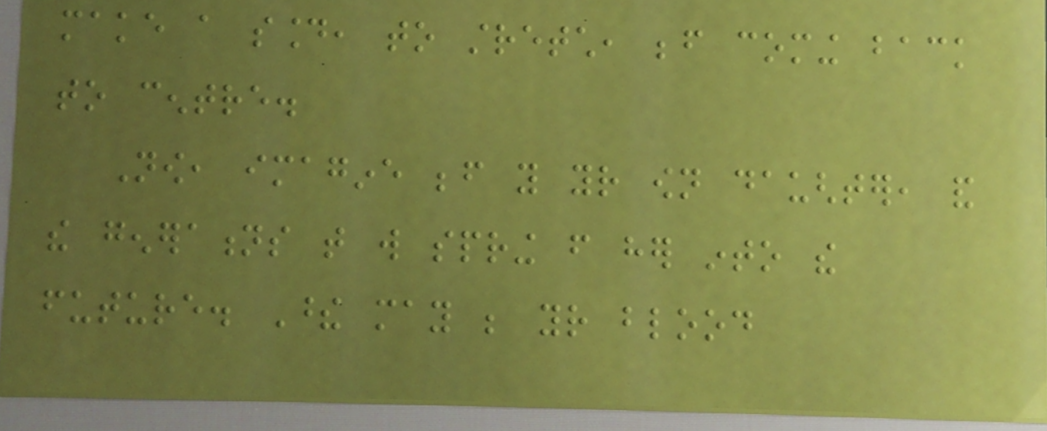make a sound, to stretch, before coming back
to centre.
Now, imagine before you your own daughter, and
the generations that will spring from her into the
future. These may be your blood
